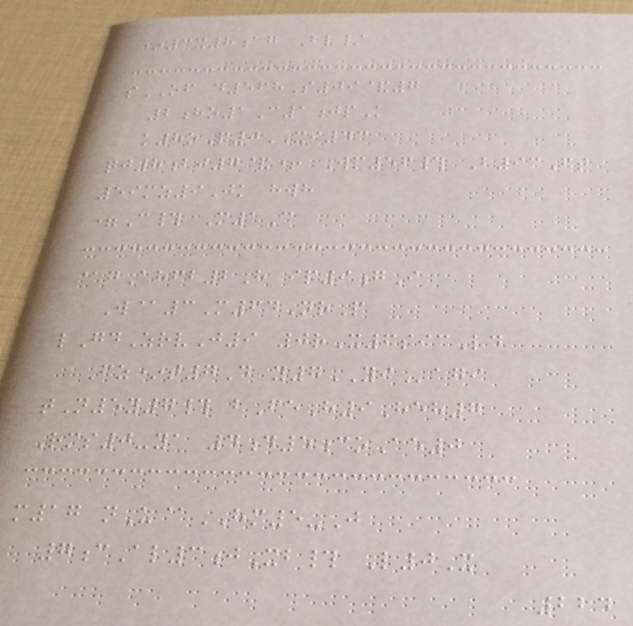*3x8ag Bv/
sOF d568S09&7
2ho1C1jpK
k8oP0XI43
qj8bj7&+ Wp56# B93Ft
59mz9Jk hwh
=C# M1C
@gAhfb2H ip9gI
W@3M64NrP
lGdZrvJ9 0rX6sicLd
Fz*t7D y7YIagi
tN5y7# bFeH9Heh7
Rms0-ya 4d5coAe0
m17 nU@HM5-J
7cAl3jXb# L0X
224
